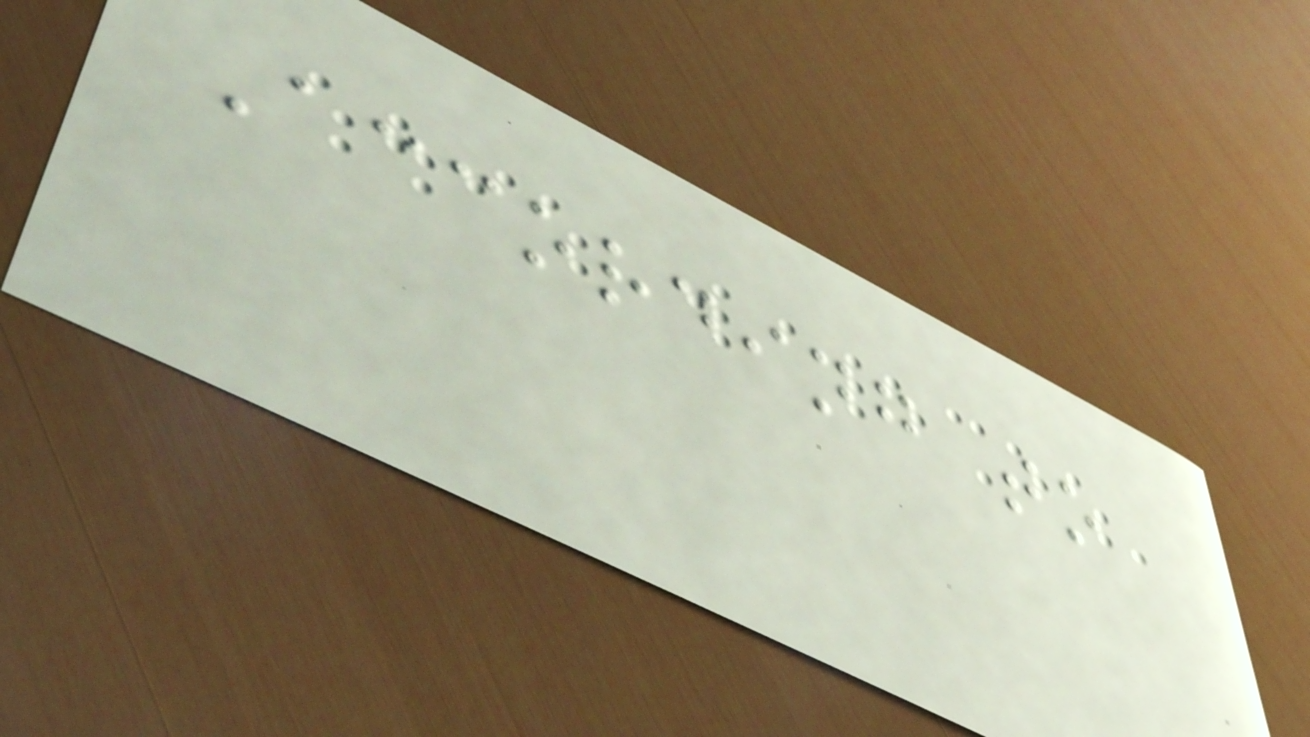According to
